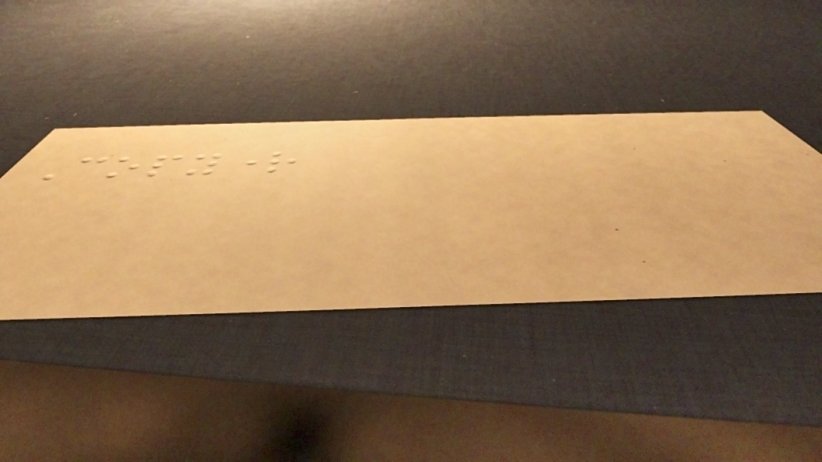Copyright
